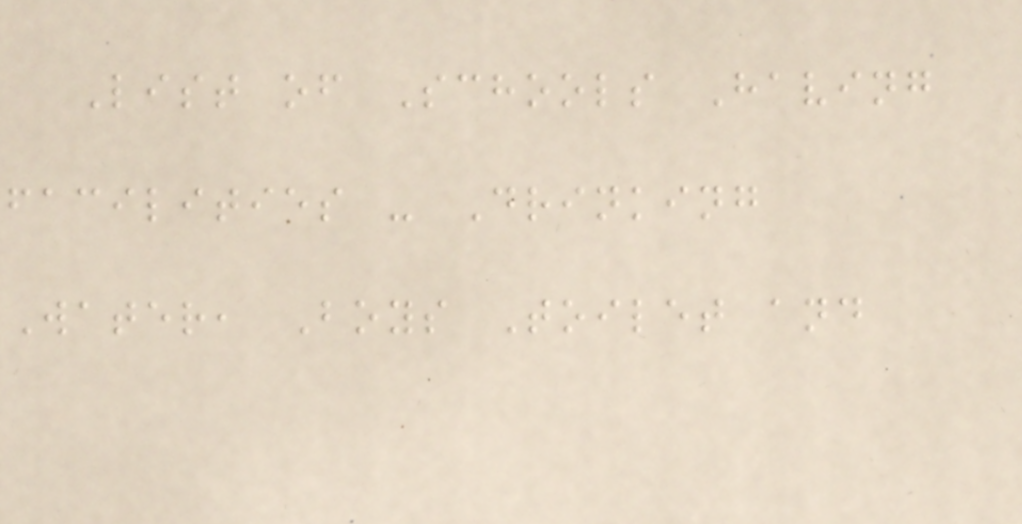List of Schools Having
facilities - Drinking
Water, Boys Toilet and
